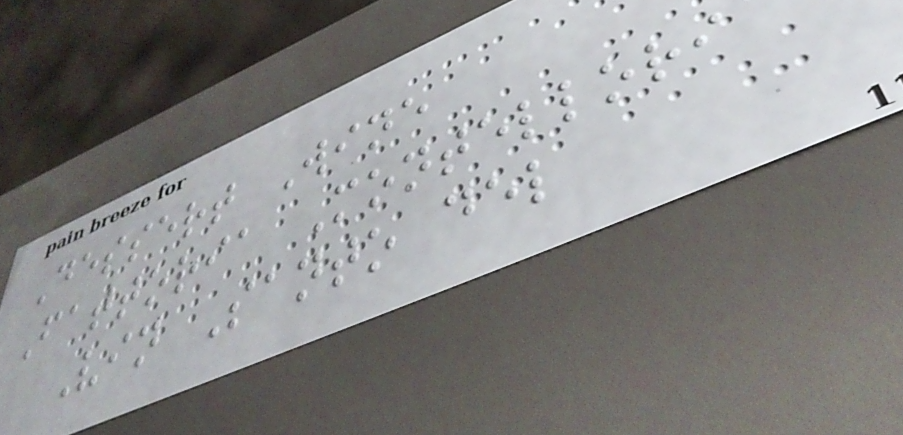Dessert Wine
Fattoria Montellori
Vin Santo del
